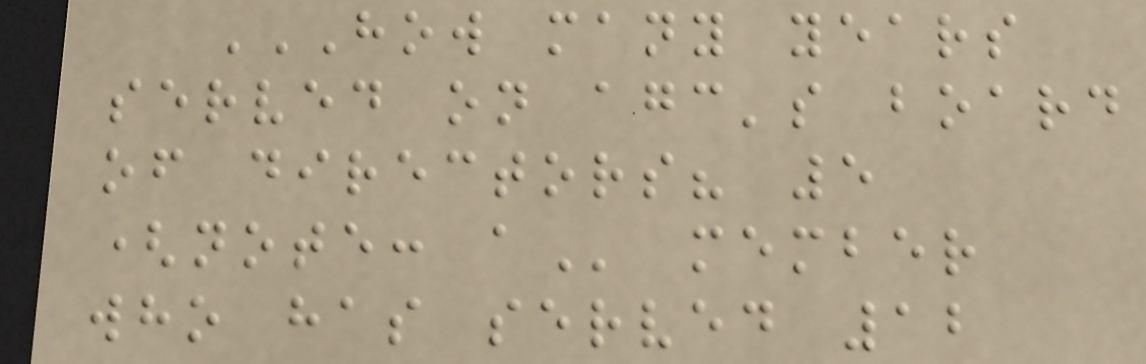HOW MANY YEARS
SERVED ON AGC'S BOARD
OF DIRECTORS? 5
(NOTE: A member
who has served 12
